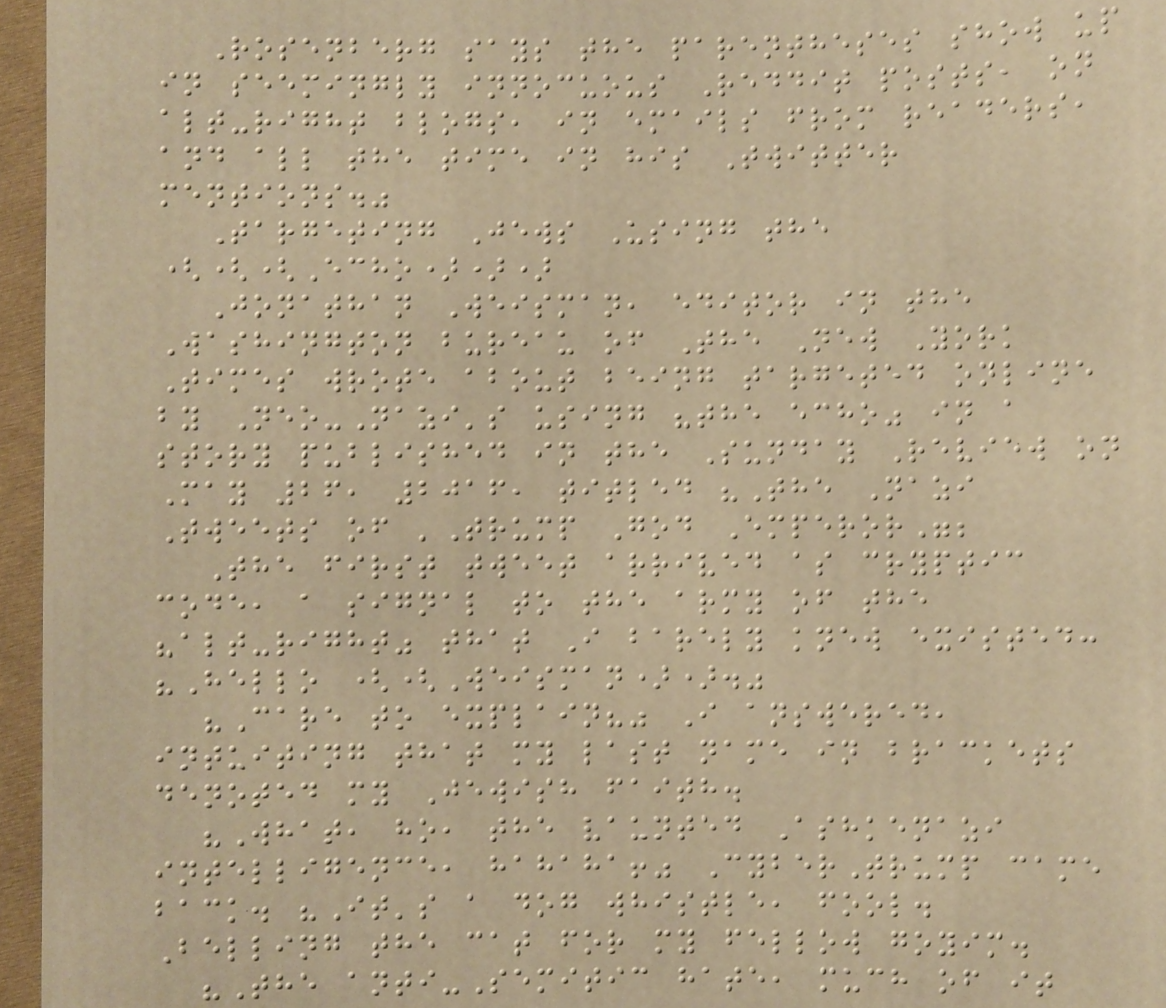Rosenberg says the parentheses show up
in seemingly innocuous Reddit posts, on
alt-right blogs, in emails from readers,
and all the time in his Twitter
mentions."
Targeting Jews Using the
(((Echo)))
Jonathan Weisman, editor in the
Washington bureau of The New York
Times wrote about being targeted online
by Neo-Nazi's using "the echo" in a
story published in the Sunday Review on
May 26, 2016, titled "The Nazi
Tweets of 'Trump God Emperor";
The first tweet arrived as cryptic
code, a signal to the army of the
"alt-right" that I barely knew existed:
"Hello ((Weisman))."
"Care to explain?" I answered,
intuiting that my last name in brackets
denoted my Jewish faith.
"What, ho, the vaunted Ashkenazi
intelligence, hahaha!" CyberTrump came
back. "It's a dog whistle, fool.
Belling the cat for my fellow goyim.
"The anti-Semitic hate, much of it
